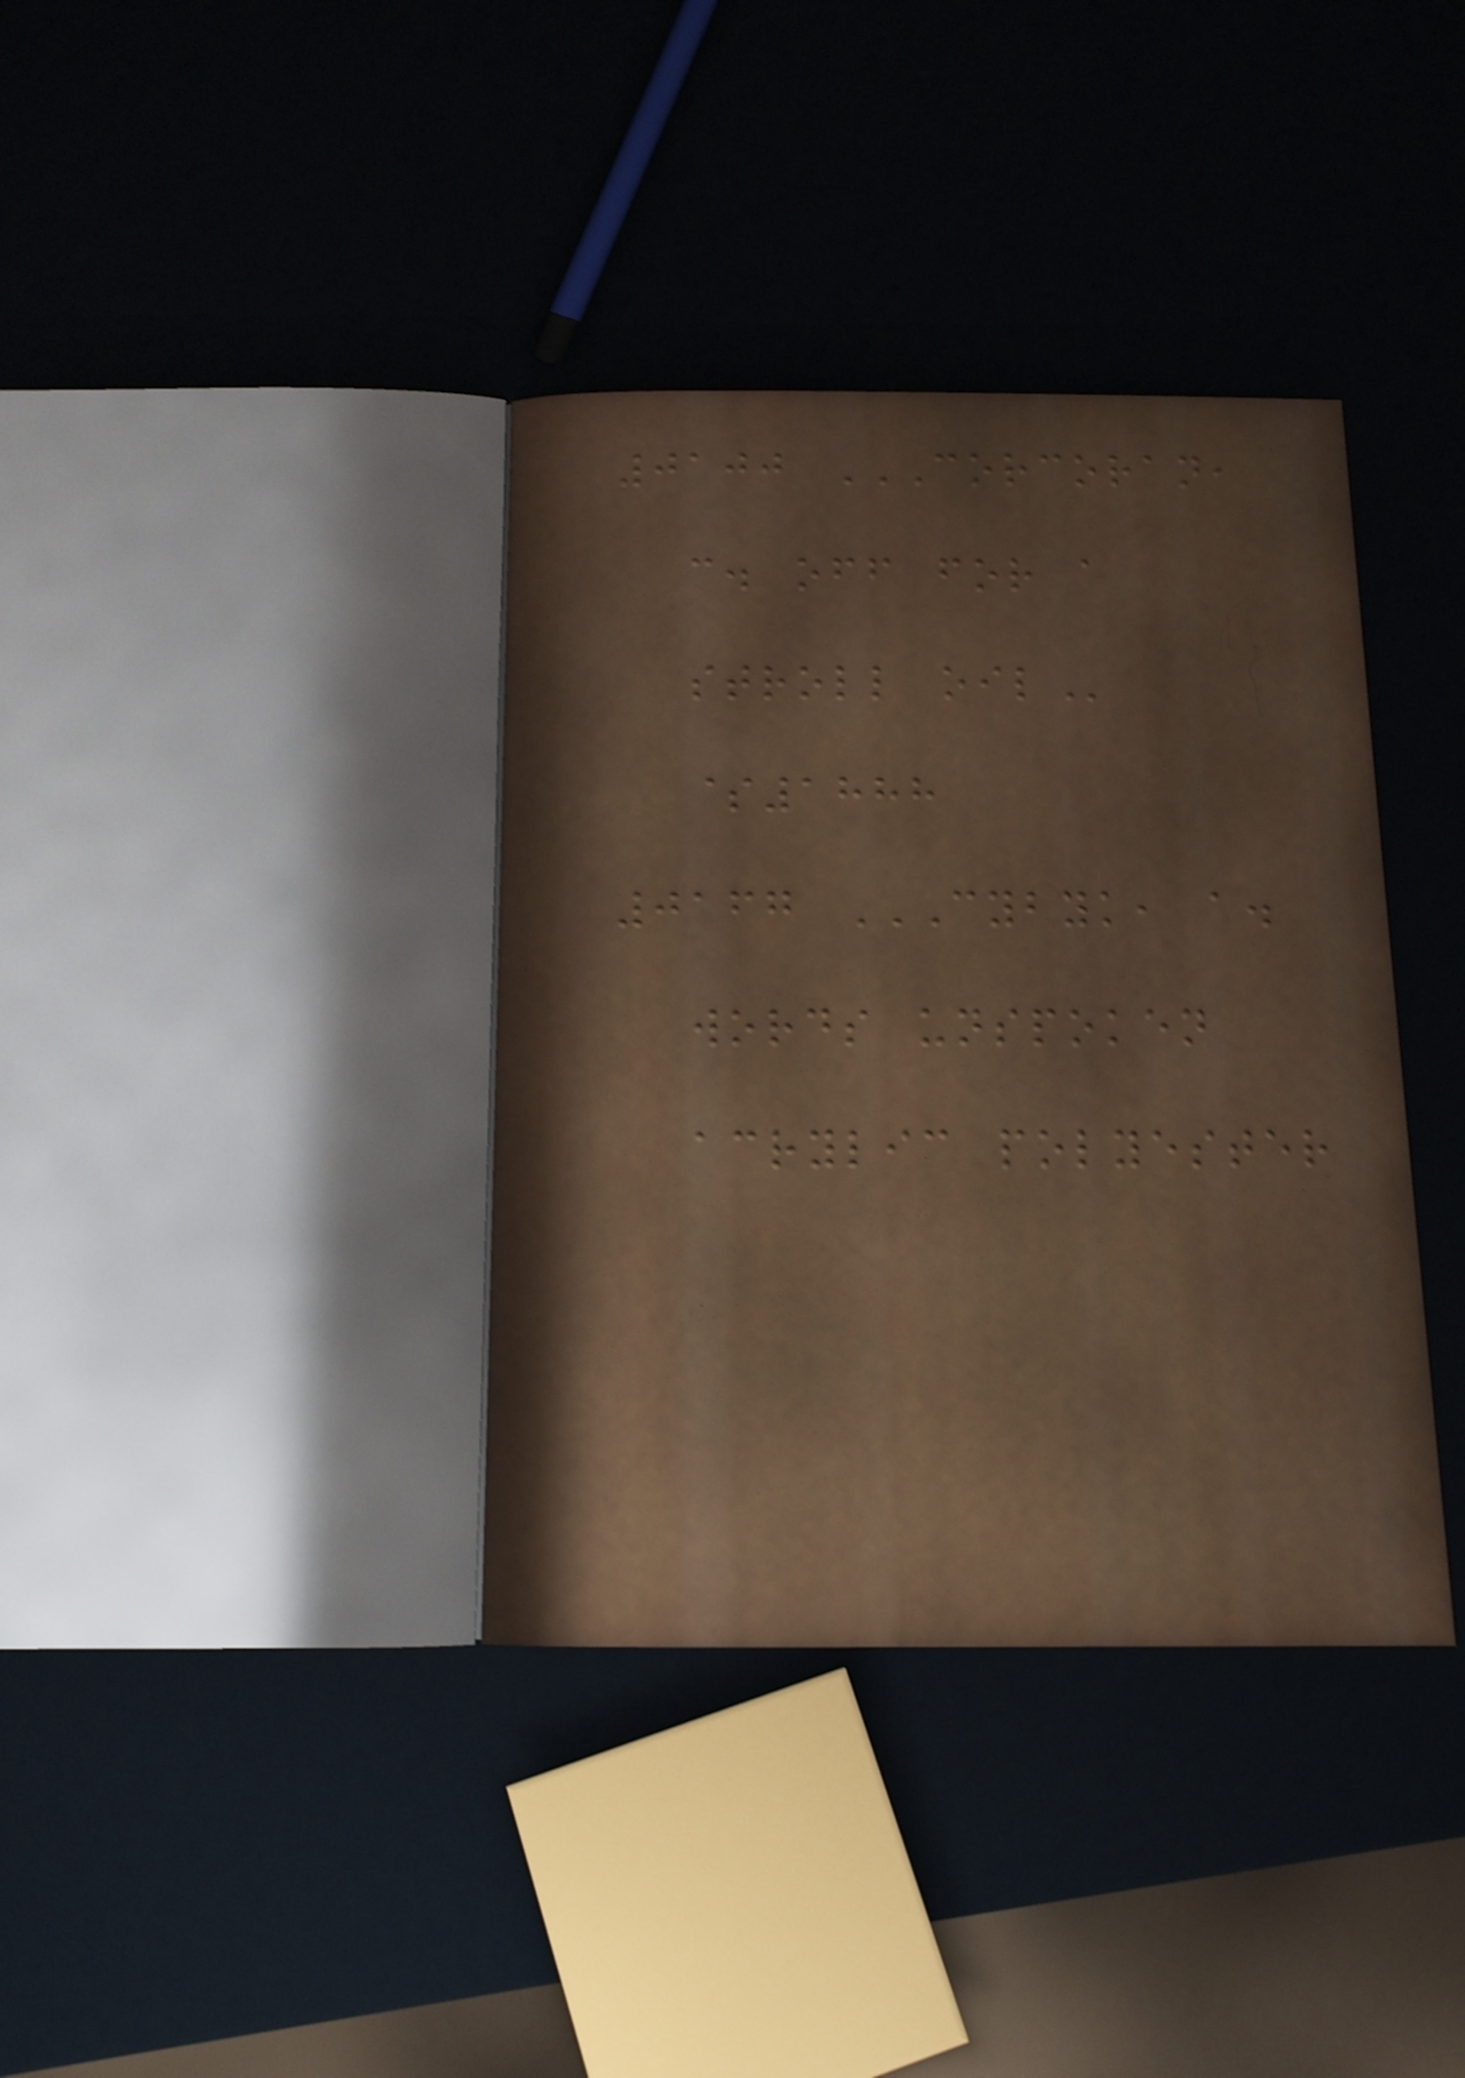0100 CORCORAN,
C. OFF FOR A
STROLL OIL
$1888
0167 CYBYK, A.
WORDS UNSPOKEN
ACRYLIC POLYESTER
